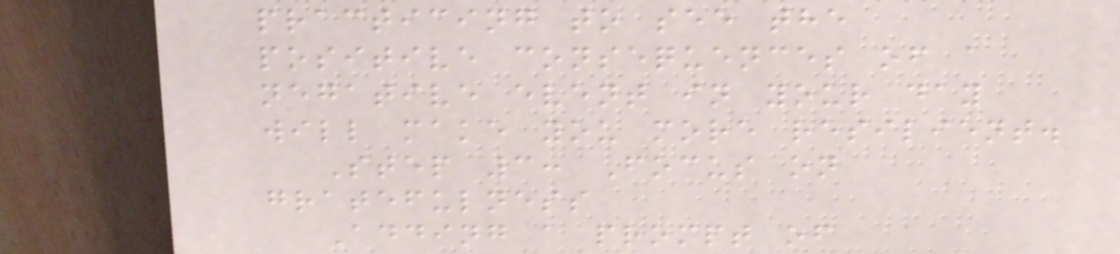practicing to see the
positive consequences of a
negative event in your day
will make you more resilient.
Step 3: Focus on
gratefulness
Adding a prompt of
